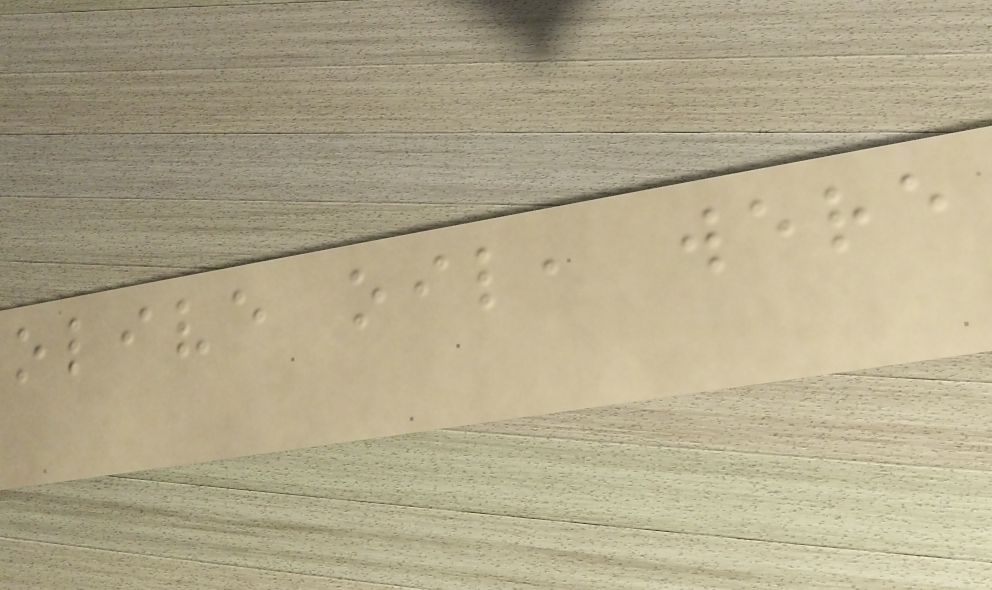olive oil, were
